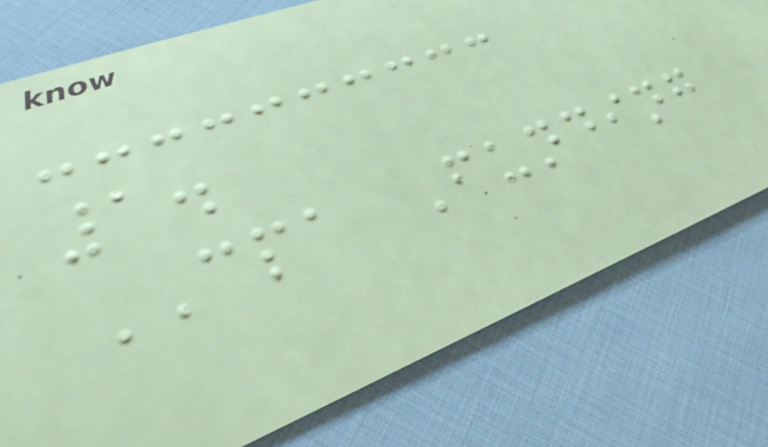1.
CPA Funding
